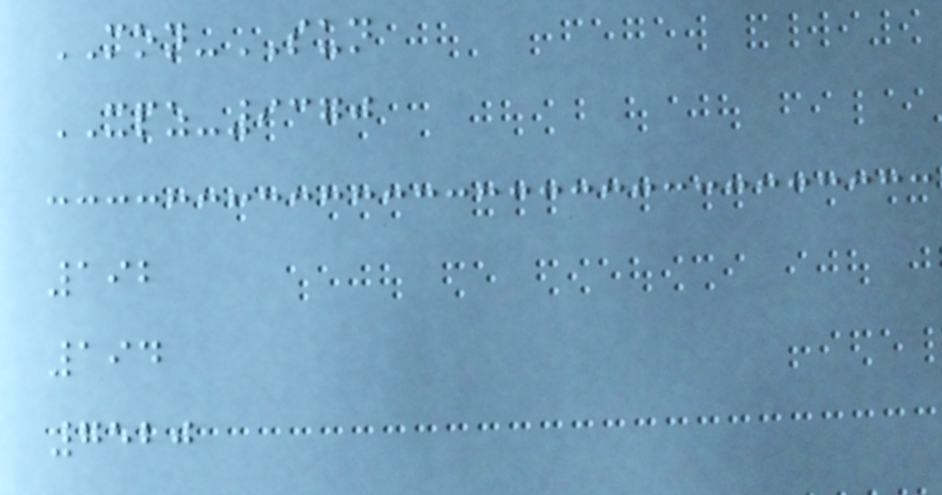MON-SUN
XPZ-9370
192
194
7520
